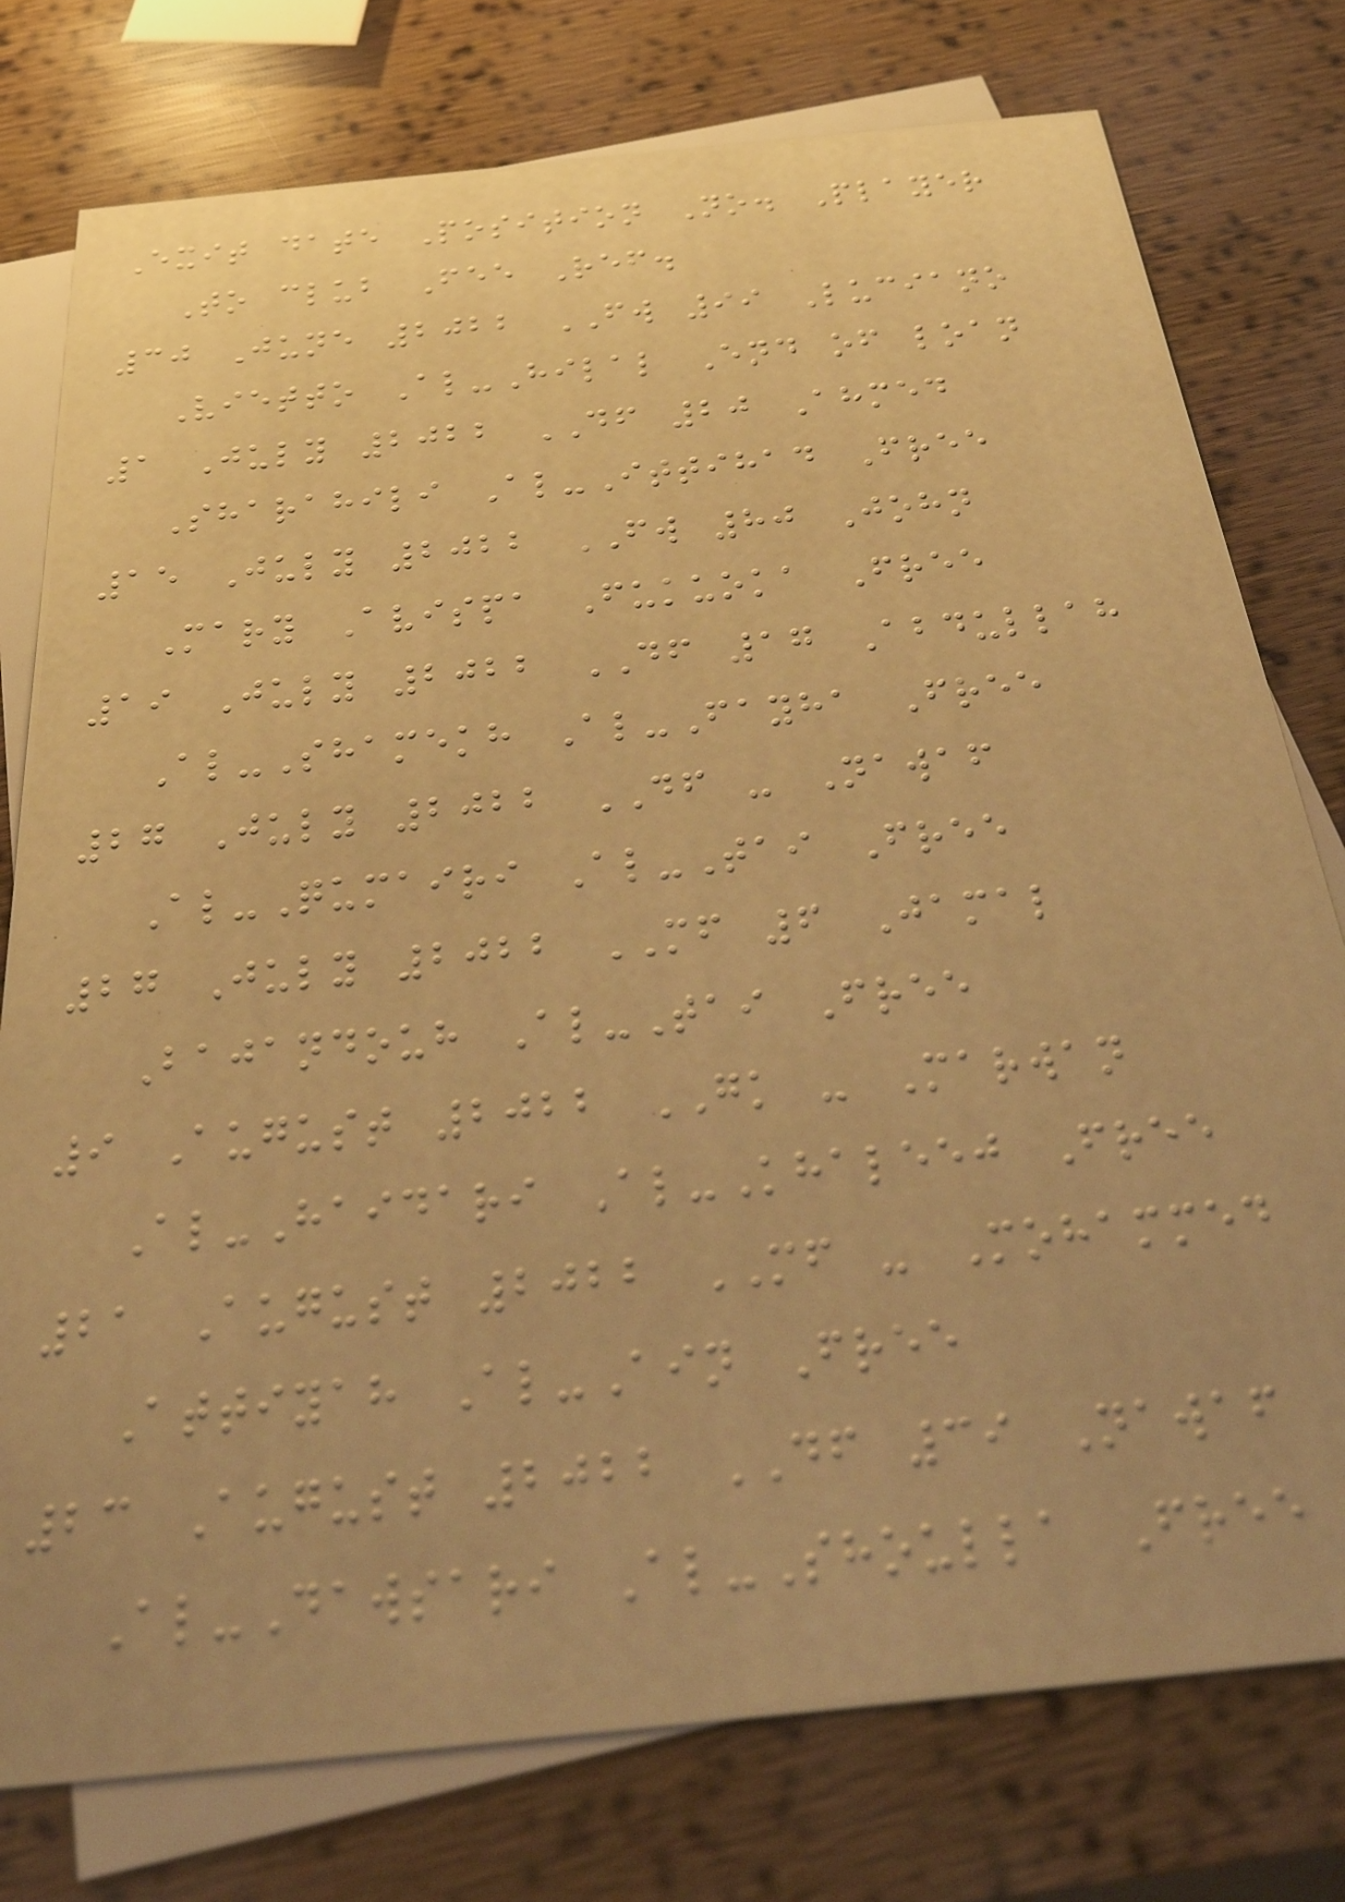Exit date Position No. Player
To club Fee Ref.
30 June 2022 FW 99 Luciano
Vietto Al-Hilal End of loan
1 July 2022 DF 20 Ahmed
Sharahili Al-Ittihad Free
15 July 2022 FW 80 John
Mary Avispa Fukuoka Free
19 July 2022 DF 17 Abdullah
Al-Shamekh Al-Fayha Free
27 July 2022 DF - Nawaf
Al-Qumairi Al-Tai Free
27 July 2022 MF 6 Jamal
Bajandouh Al-Tai Free
9 August 2022 GK - Marwan
Al-Haidari Al-Khaleej Free
21 August 2022 MF - Mohammed
Attiyah Al-Ain Free
23 August 2022 DF 39 Nawaf
Al-Dawsari Al-Shoulla Free
